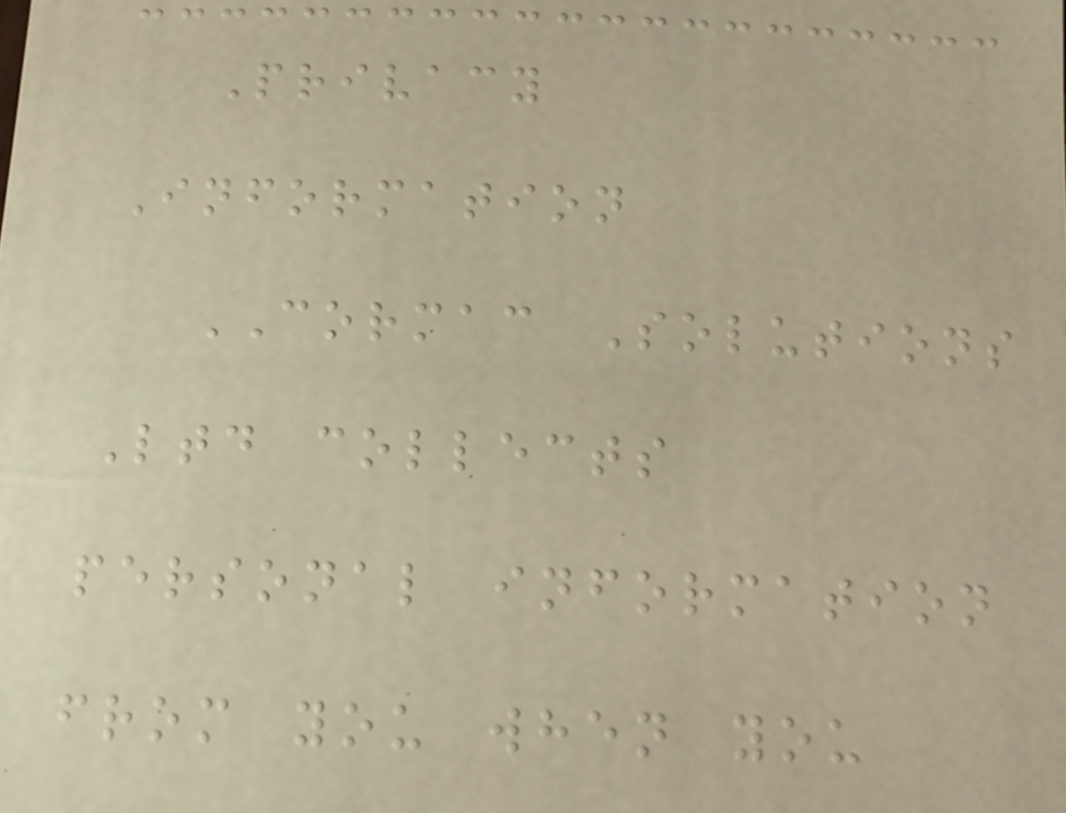Privacy
Information
CORMAC Solutions
Ltd collects
personal information
from you when you
